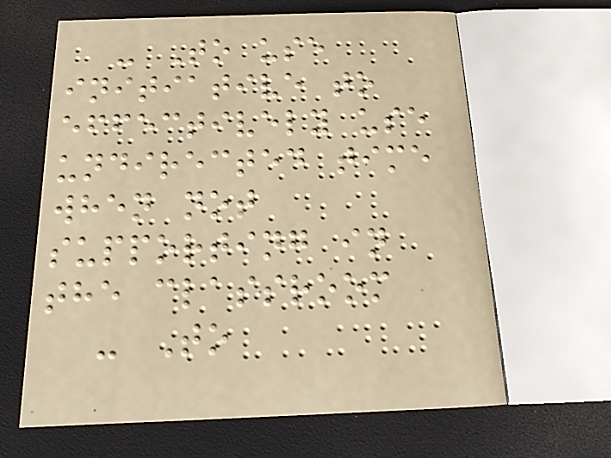- To use
initiative to
effectively use
undirected time
when not
supporting in
the classroom
- To
